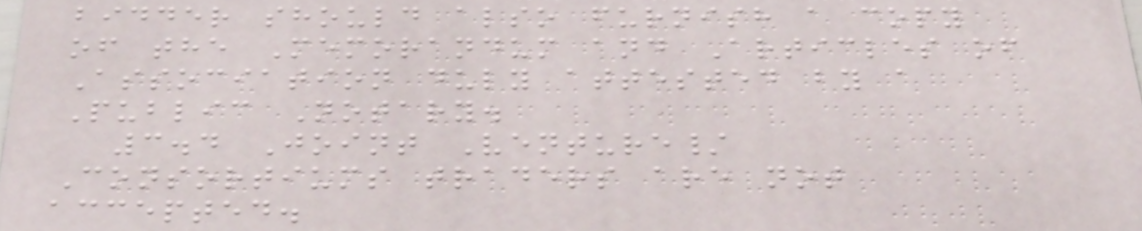bidder should also furnish a copy
of the Memorandum and Articles of
Association duly attested by a
Public Notary.
3.4 Joint Venture/
Consortiums traders are not
accepted.
